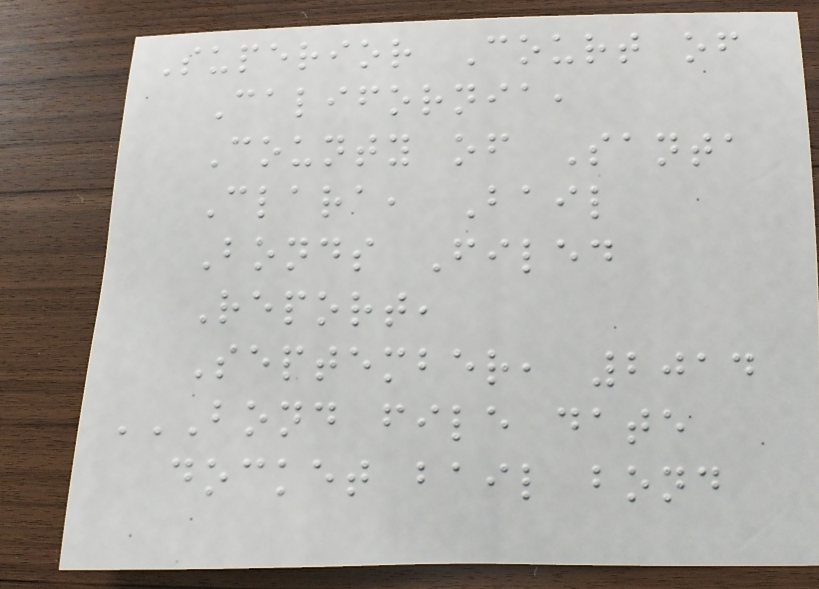Superior Court of
California,
County of Santa
Clara, Bail
Bonds Filed
Report,
September, 2014
BOND FILE DATE
DOCKET BAIL BOND
